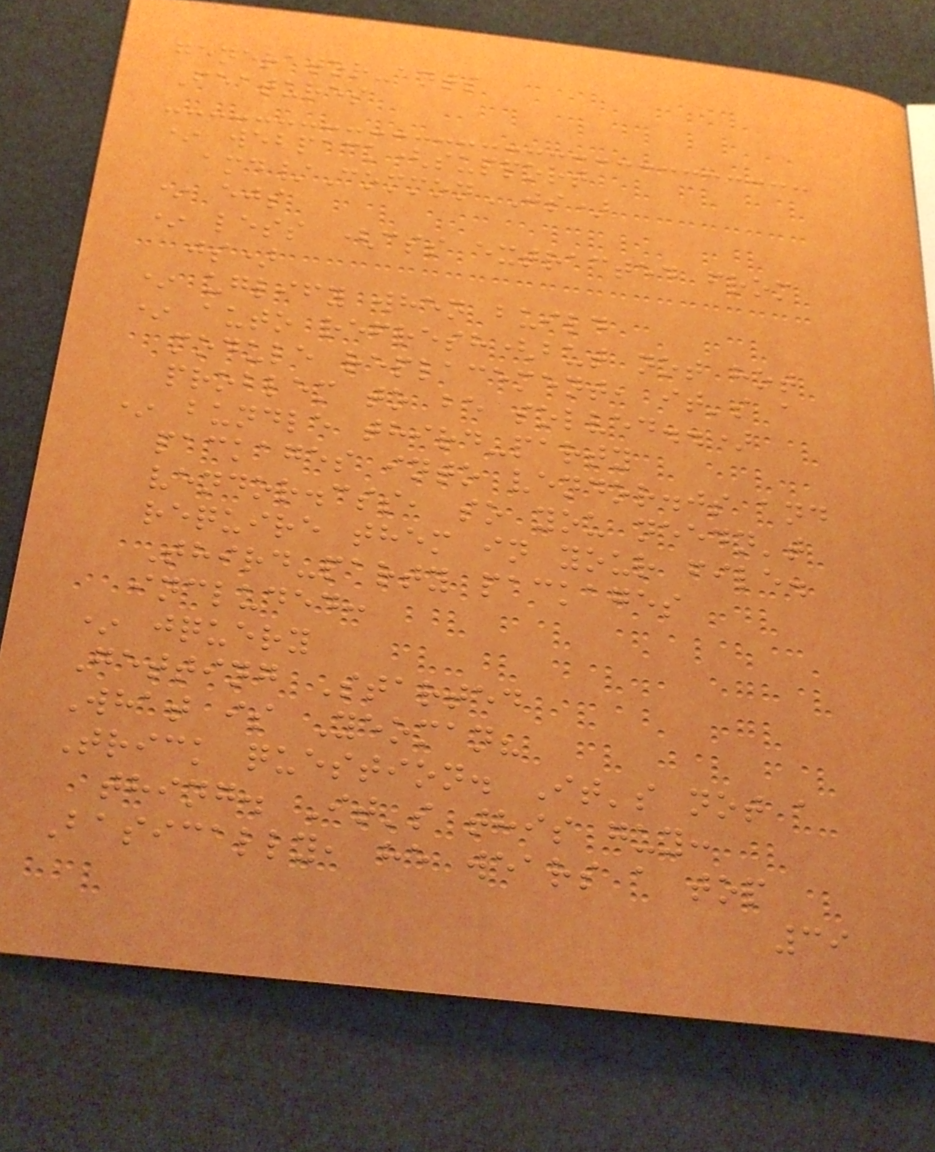generator-ants
Features
* webpack(support
amd/CommonJS)
* ejs
* less (css extracted from
js)
* uglify when build
* auto refresh(but not hot
module replacement, it's a
problem to be solved..)
* bundle third-party
packages into vendor.js and
vendor.css, so you needn't
require them in your file.
Third-party packages
included:
* jquery
Getting Started
What is Yeoman?
Trick question. It's not a
thing. It's this guy:
Basically, he wears a top
39
